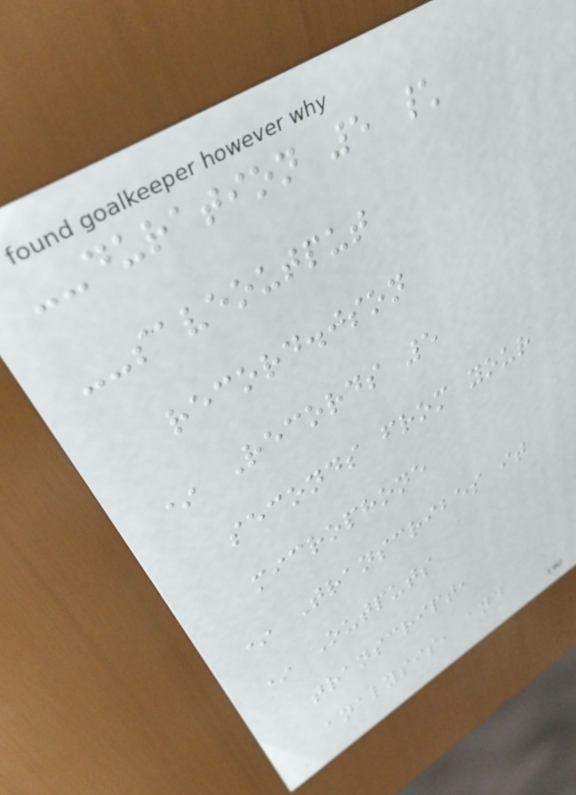--duration 5 \
--saveoutput
record.json
* Records 5
seconds from your
microphone
* Transcribes it
* Outputs
transcript,
analysis, and
